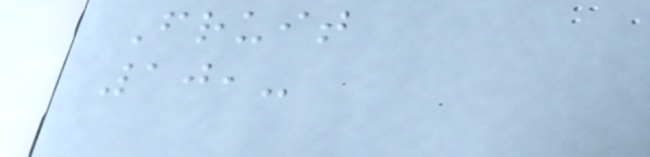Fruit
10,-
